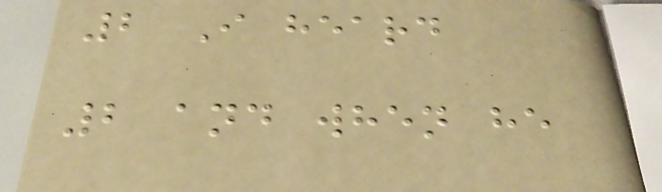2 I heard
2 and when he
